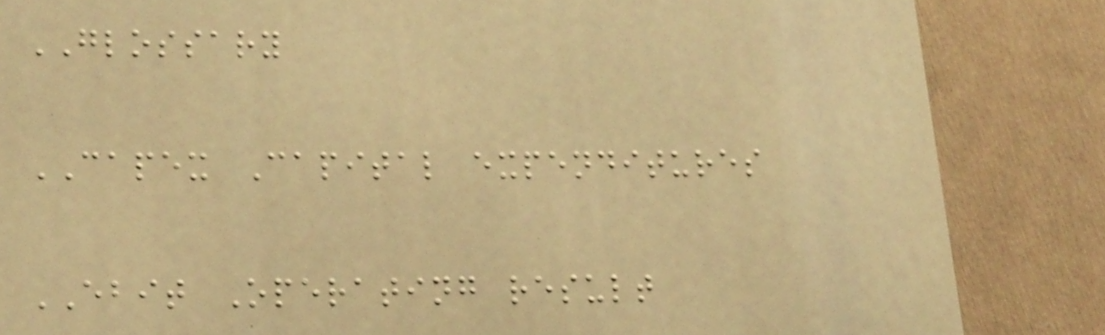GLOSSARY
CAPEX Capital expenditures
EBIT Operating result
